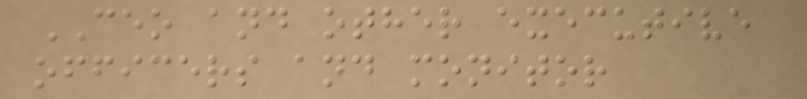CEO and other executive
officers and monitor
